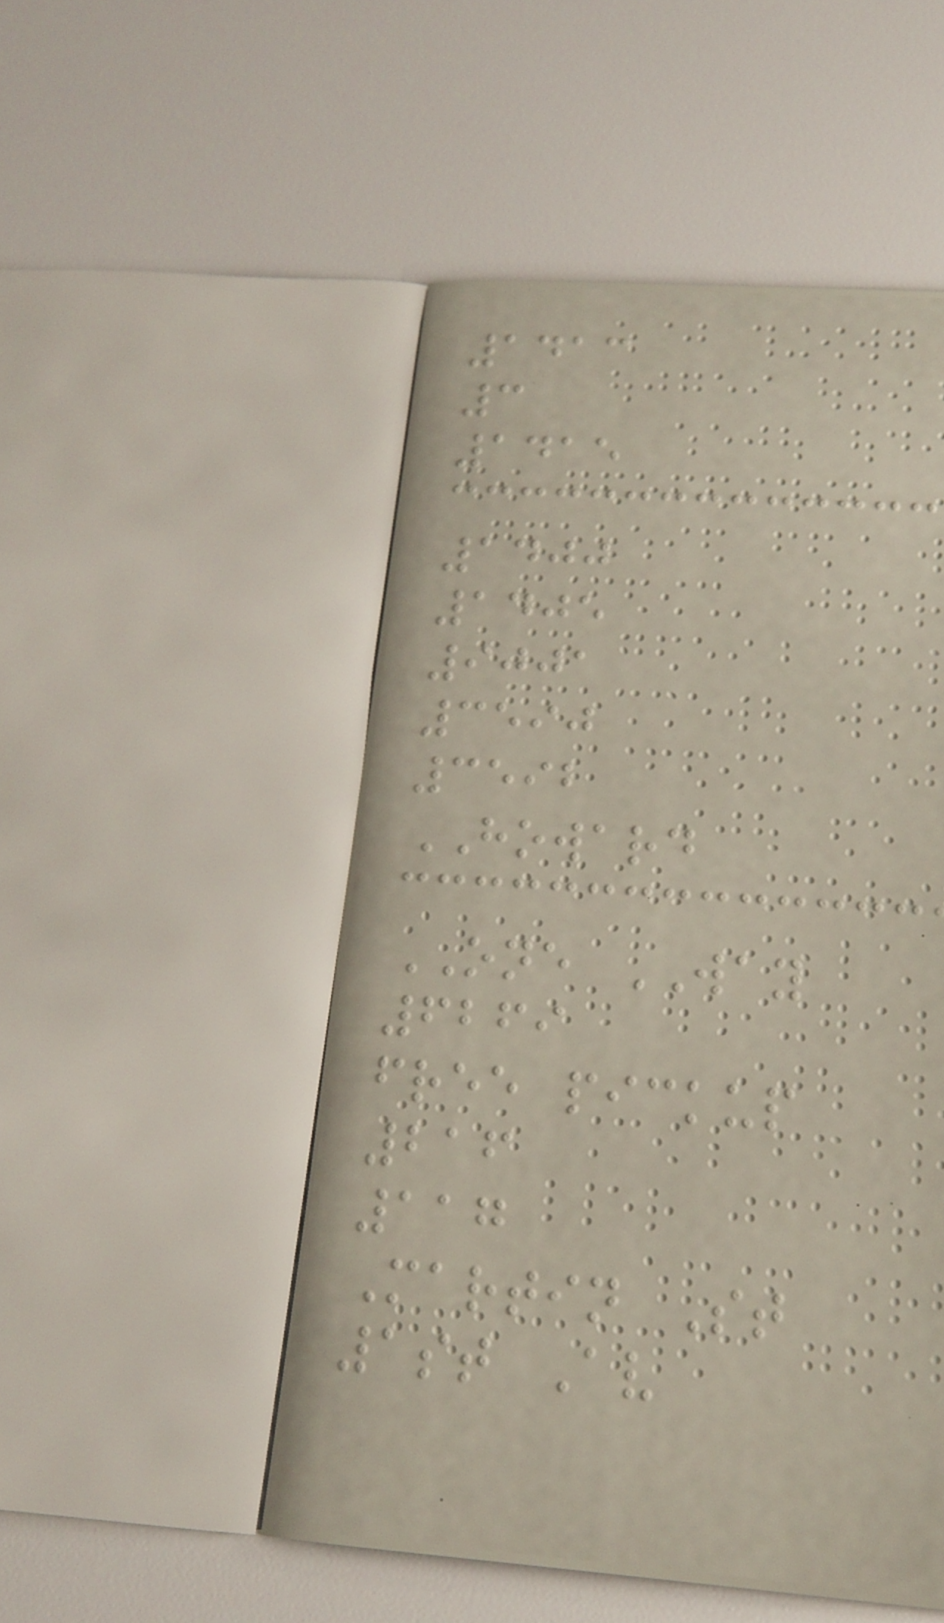1413
3
1415
1400
1405
9001
3590
3592
HOWARD
ONE WAY
6269
free pickup
216
117
Martin St
1st Av
